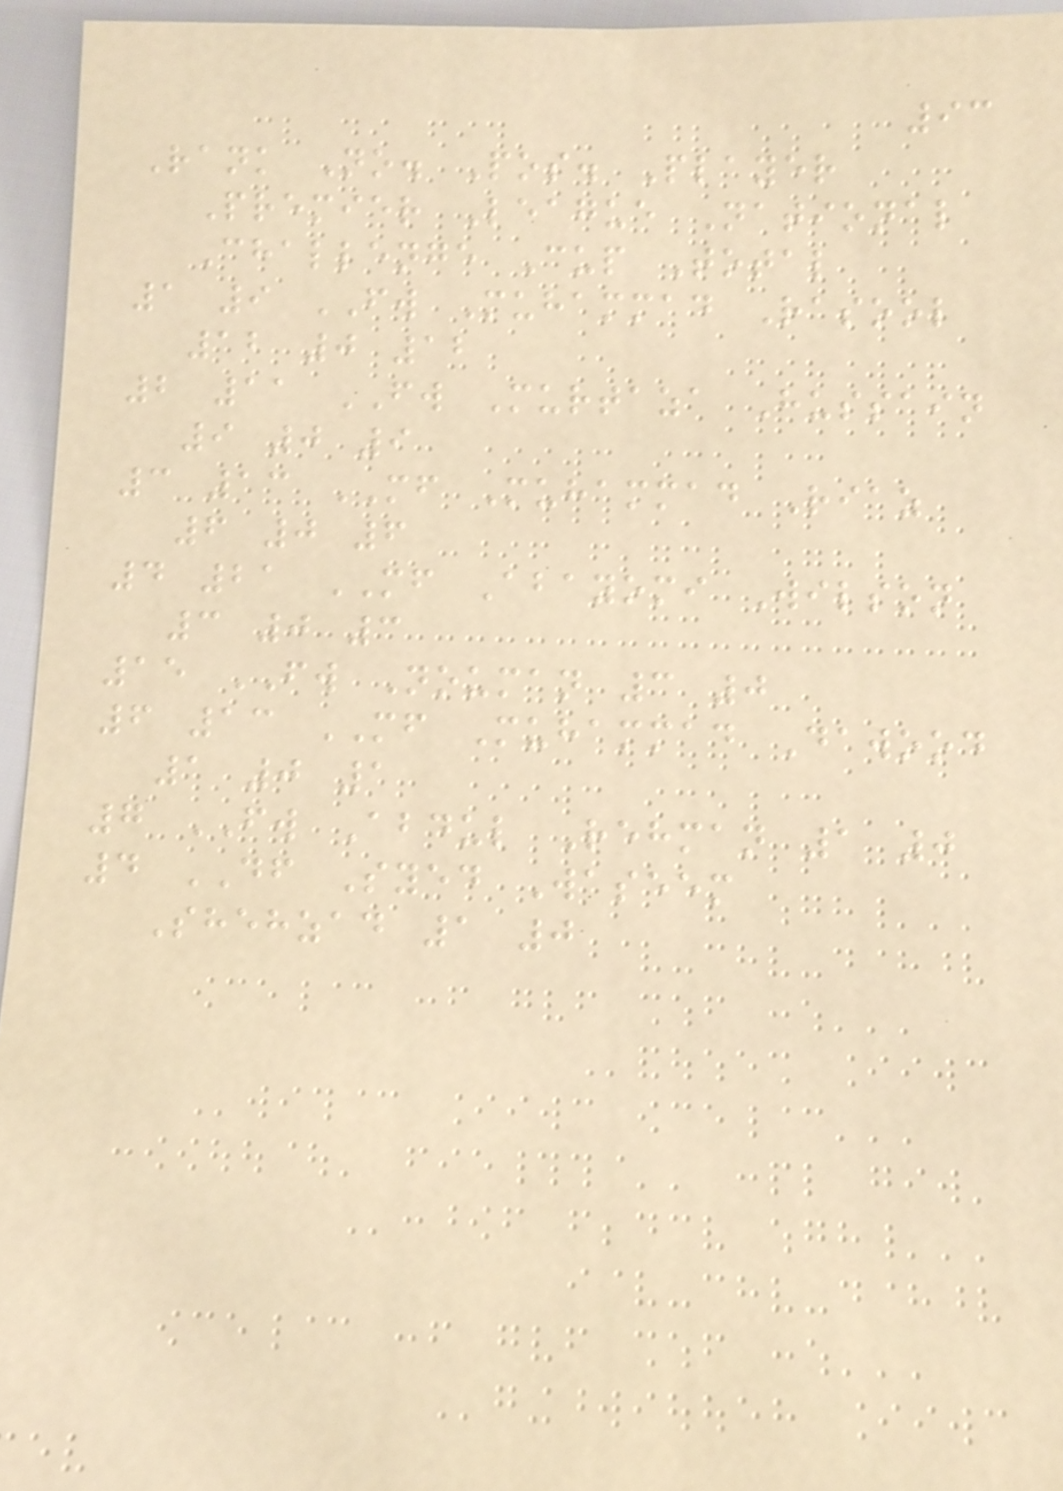93
Rank No. Pos. Player
Premier League National
Challenge Cup Total
1 9 FW Muhammad Rasool
12 0 12
2 11 FW Murtaza Hussain
9 0 9
3 13 MF Muhammad Riaz
6 0 6
4 21 MF Abayomi Wilson
3 0 3
15 FW Nouman 3 0
6 13 MF Muhammad Dawood
1 0 1
7 FW Abdul Rehman 1 0
4 DF Syed Waseem
Shehzad 1 0
